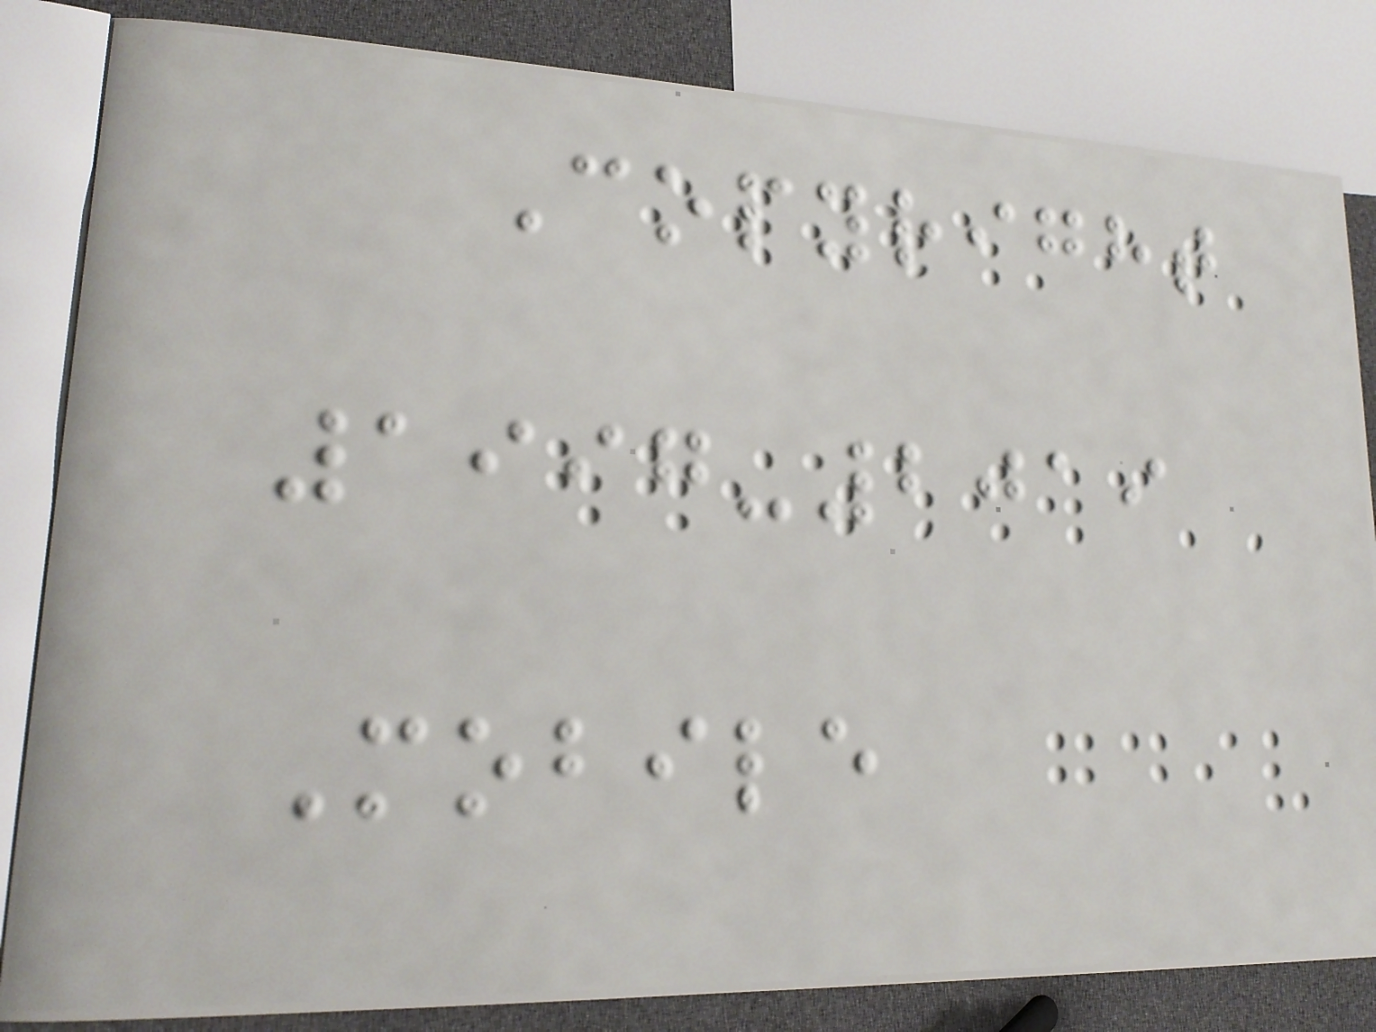Copyright
1997-2019
Mobile
